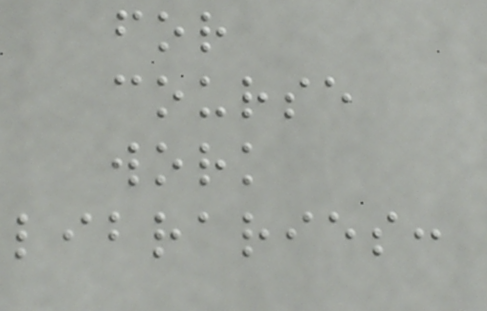for
course
work
libraries:
